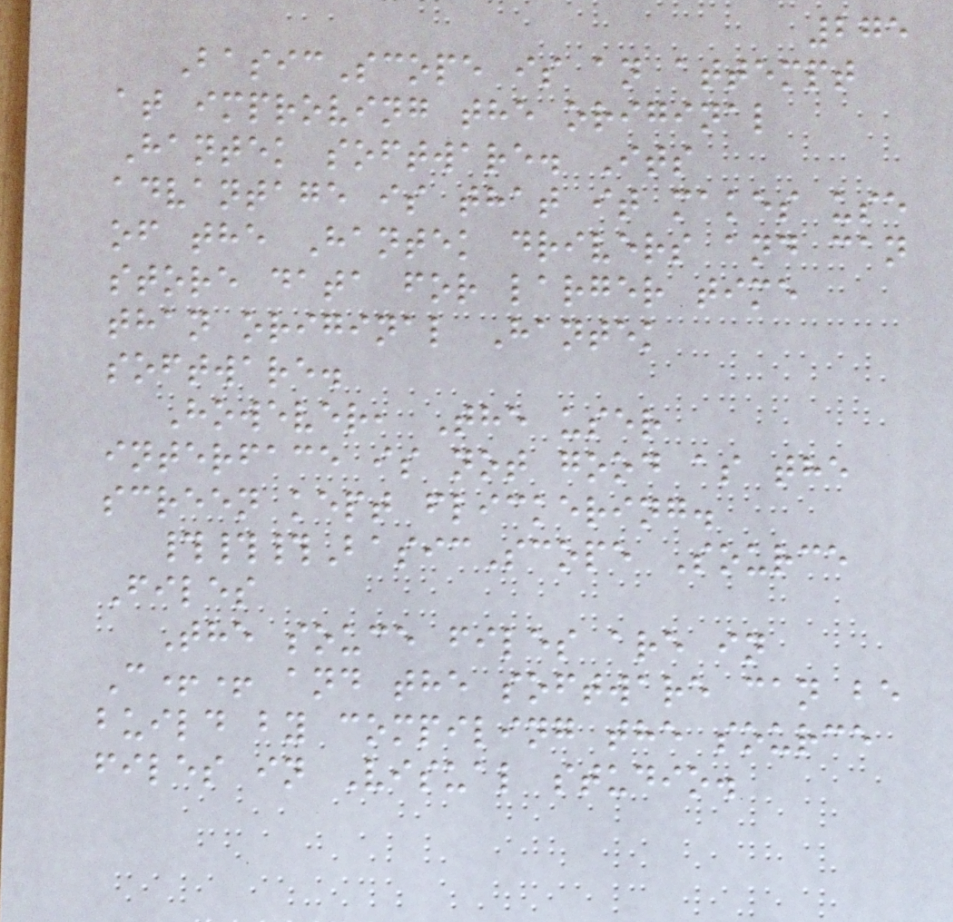275
BasicScope is an attempt
at improving the original
Hantek software. Its
advantage is that it makes use
of the Hantek drivers and can
store data for larger time
than original Hantek
software.
However, The user
interface is not good as the
screen kept flickering.
###BasicScope Source
Files
The souce files are in
C++ and the software can be
build by compiling the source
files in Visual studio.
